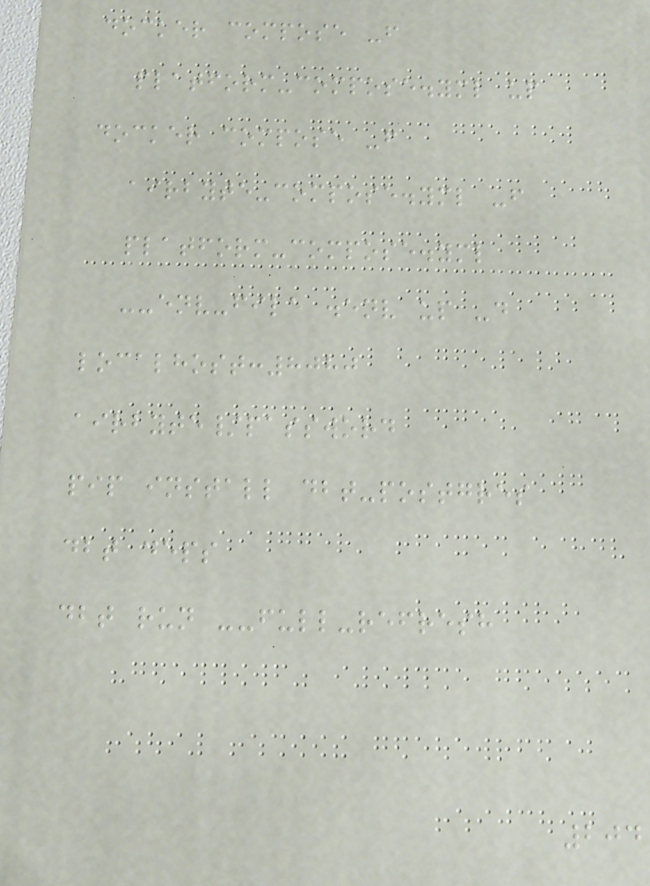docker compose -f
platform-compose.yml up
docker compose -f
airbyte-compose.yml -f
platform-compose.yml
--env-file .env up -d
localhost:8080
airbyte/password
pip install dbt-postgres
dbt deps
dbt run --full-refresh
204
